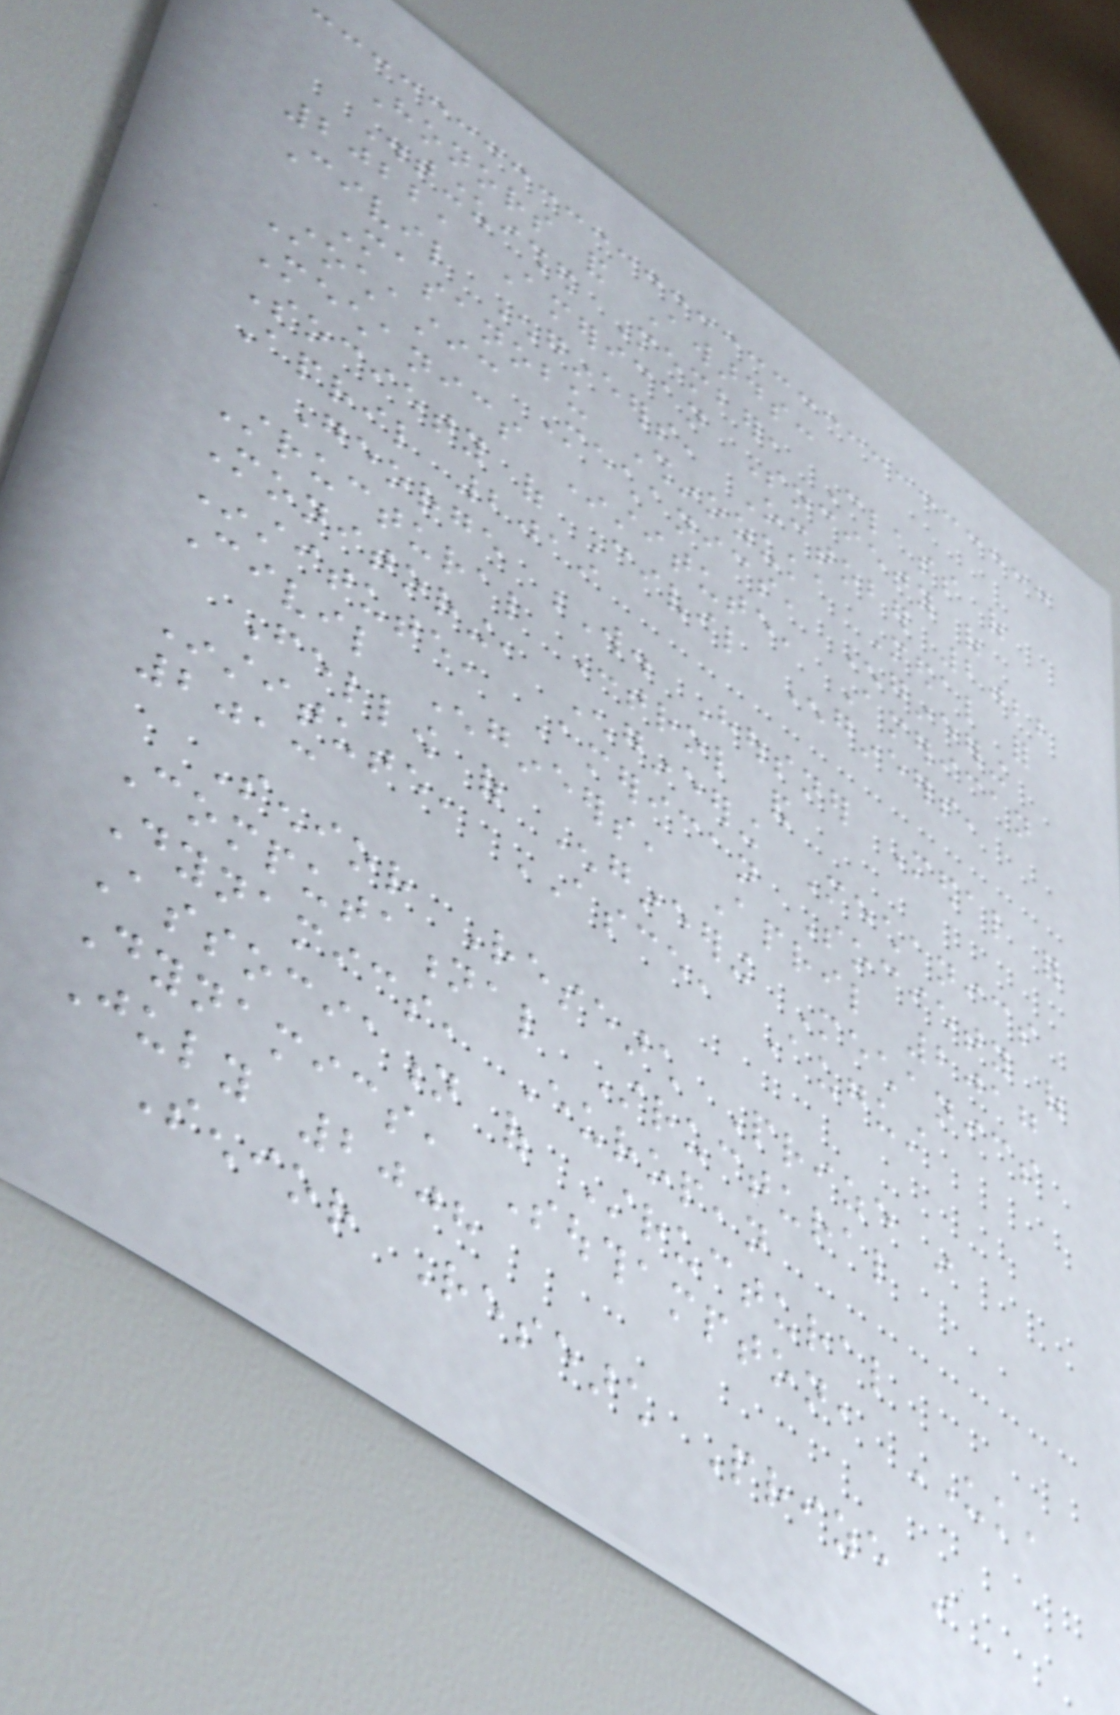Honors and Awards:
Distinguished Member, Class of
2022, American Society of
Civil Engineers, October 2022
Masanobu Shinozuka Medal for
Stochastic Mechanics, Engineering
Mechanics Institute, American
Society of Civil Engineers,
April 2019
George W. Housner Medal for
Structural Control and
Monitoring, Engineering Mechanics
Institute, American Society of
Civil Engineers, April 2017
Fellow of Engineering Mechanics
Institute, ASCE, August
2013
Senior Research Prize in
Computational Structural
Dynamics, European
Association of Structural
Dynamics, Southampton, UK,
July 2008
Senior Research Prize in
